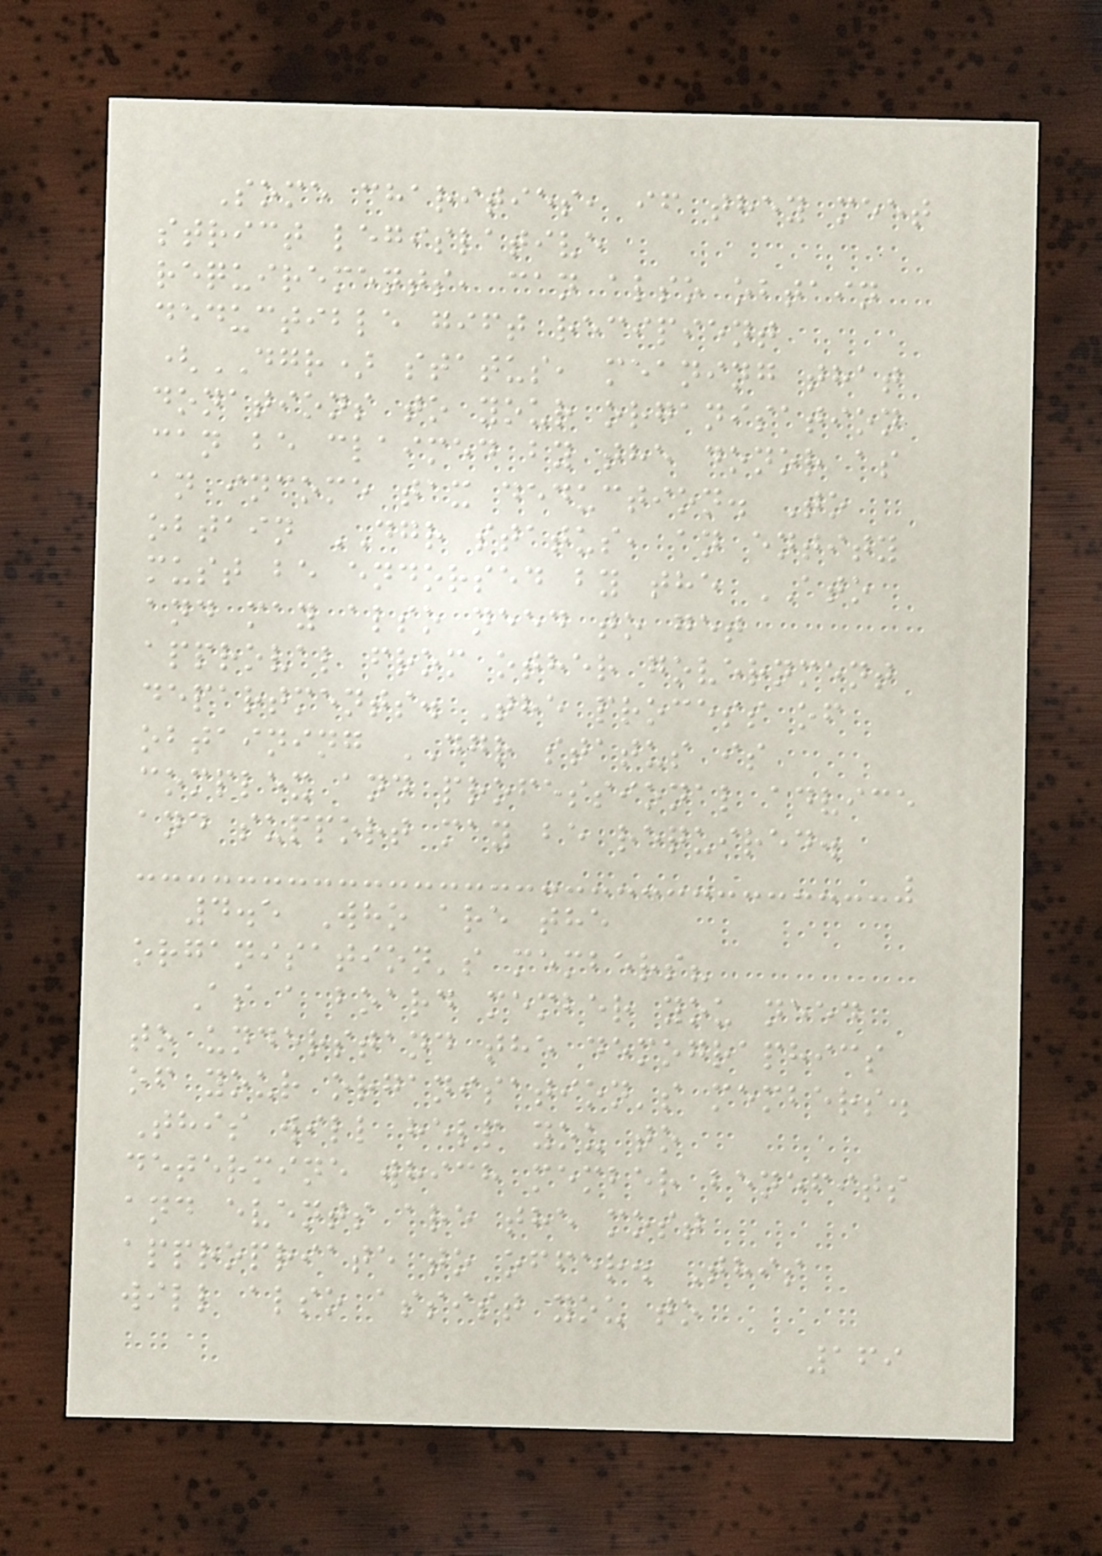Some charities, if they meet
strict legislative
requirements, can also obtain
deductible gift recipient
(DGR) status, meaning that
donations to your organisation
can be claimed by the donor as
an income tax deduction. To
obtain DGR status, an entity
must be endorsed by the ATO
and may also need to get
approval from other government
departments. The process of
obtaining DGR status is
complex and professional advice
and support may be required.
4.5 Who are the
organisation's members?
As a board member you need
to understand the demographics
of your organisation's members.
This will help you to
determine which member benefits
and events are the most
appropriate to offer. This
will also assist you to
169
